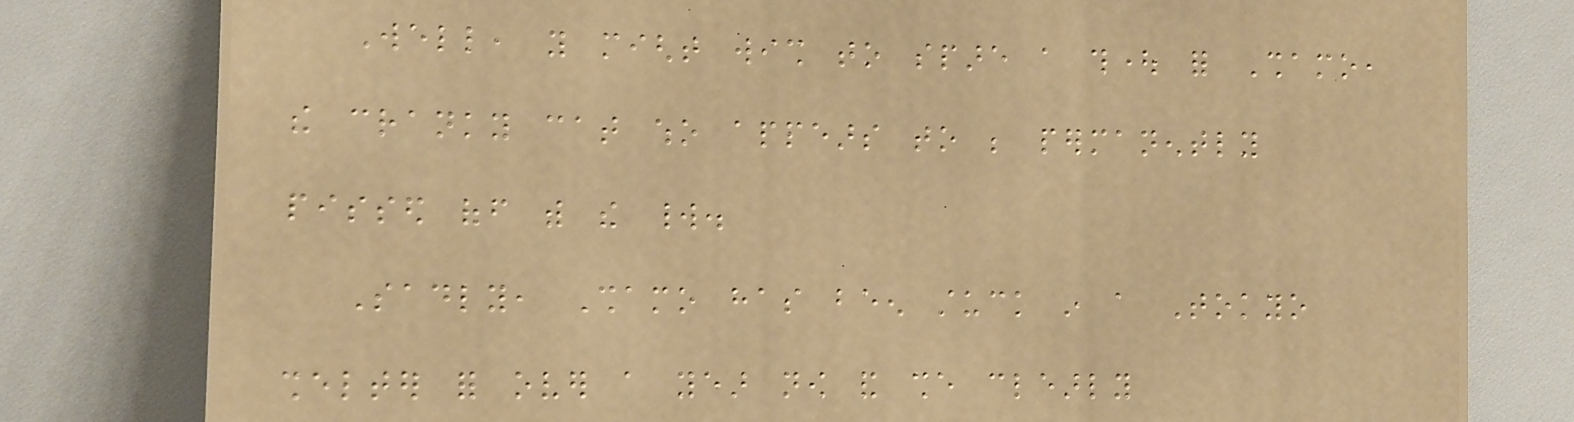Well, you might wish to spare a thought for Shamo,
the cranky cat who appears to be permanently
pissed off with the world.
Sadly, Shamo has been stuck in a Tokyo
shelter for over a year now and she clearly
